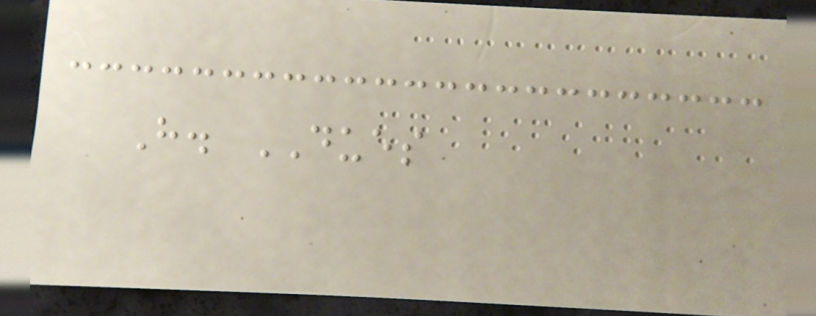H. DUES
